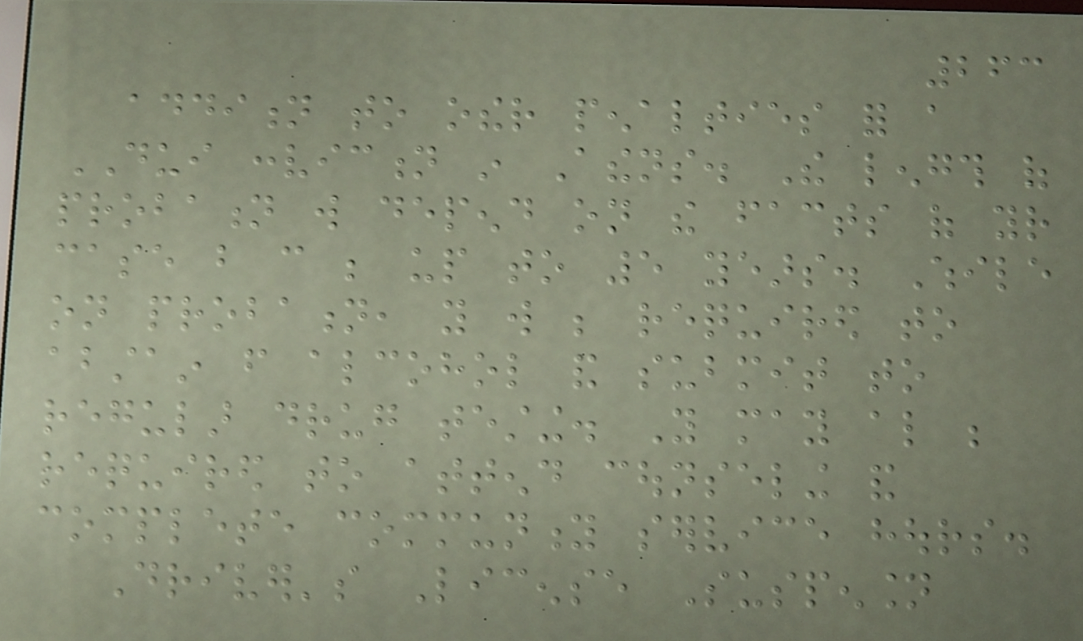263
addition to other penalties for a
DUI conviction in Athens. The length of
probation will depend on the facts of your
case but can be up to 5 years. While
on probation, you will be required to
abstain from alcohol and submit to
regular drug testing. You may also be
required to attend counseling and
complete community service hours.
Driver's License Suspension
